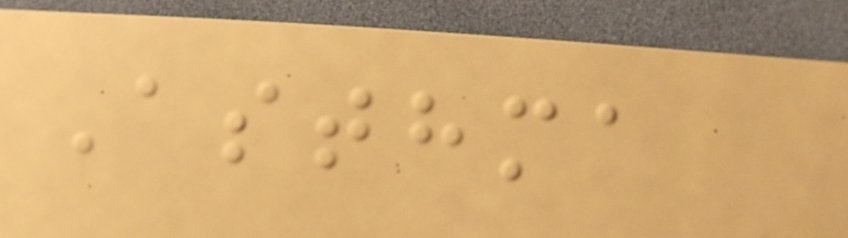Asthma
